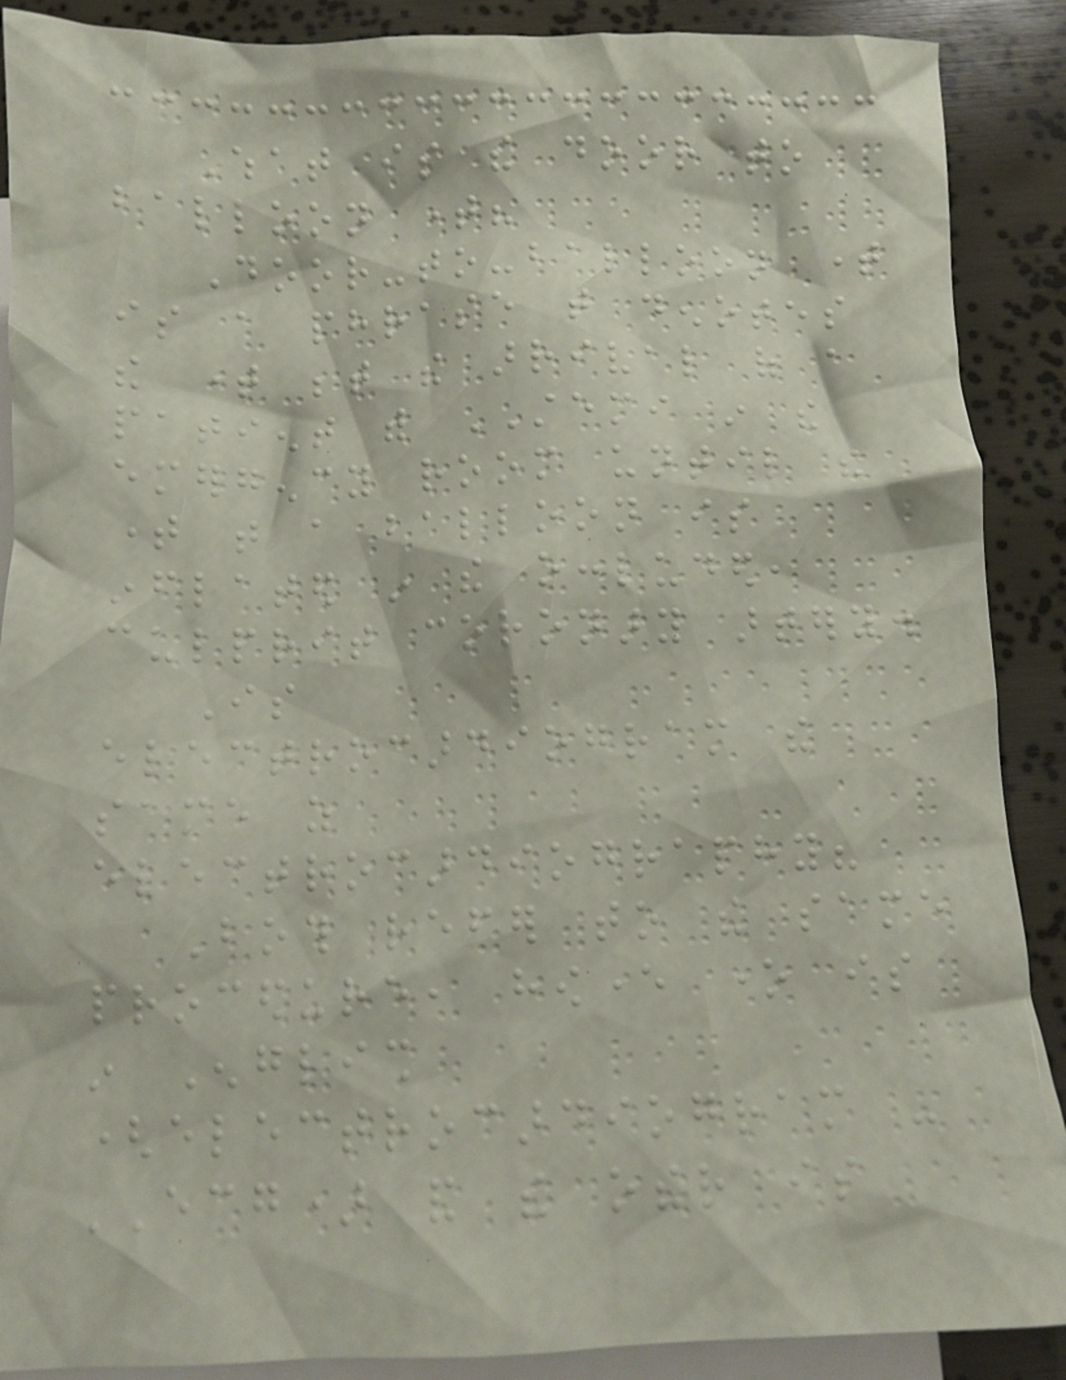What is the door to
balloon time?
Door-to-balloon time
is a phrase that denotes
the time between the arrival of a
patient with STEMI in the
emergency room until the
time that a balloon is
inflated in the occluded,
culprit coronary artery.
Is
electrocardiogram the
same as
electrocardiography?
Both refer to the same
procedure, however one is
in English
(electrocardiogram -
ECG) and the other is
